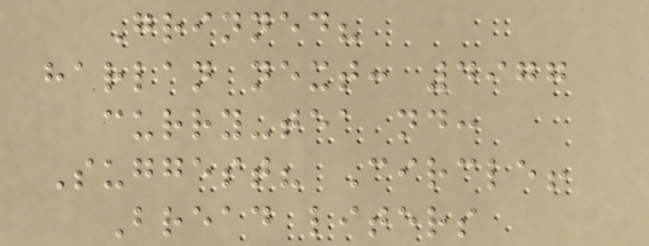Grinned?
harlan next: 4977
curry-tea nd:
Suggest? Circle!
Bread liters
